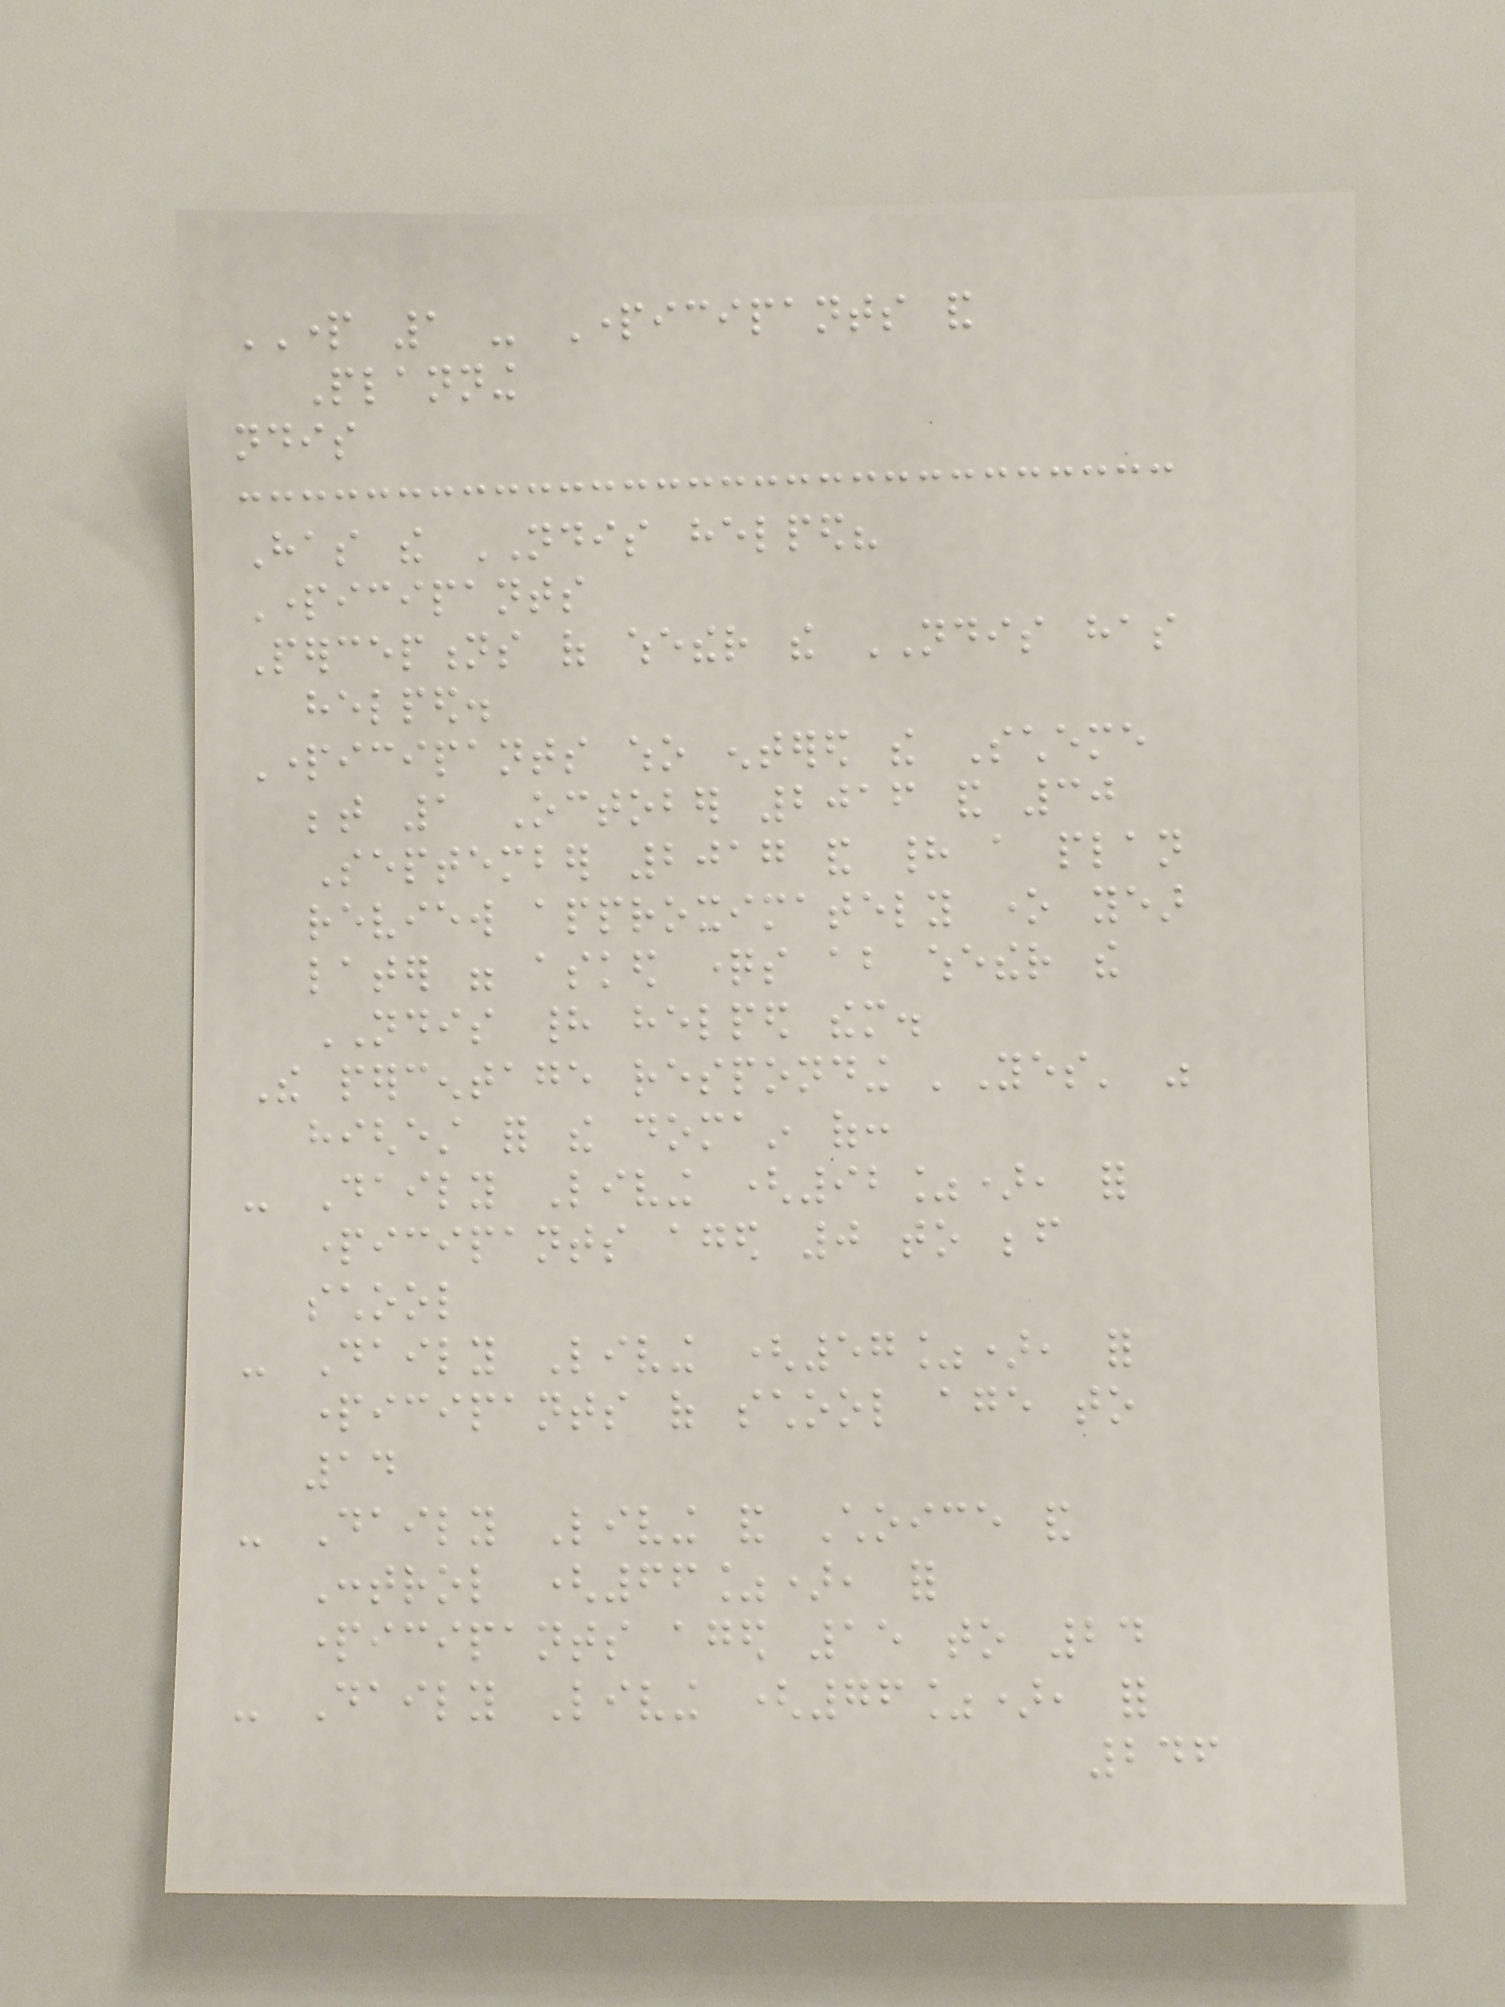PART 1 - Participants and
Planning
ndis
Has the NDIS helped?
Participants
Perceptions of whether the NDIS has
helped.
Participants who entered the Scheme
between 1 October 2016 and 30
September 2017 and had a plan
review approximately one year
later were asked questions about whether the
NDIS had helped them.
The percentage responding 'Yes' was
highest for the domain of:
- Daily Living (92%), for
participants aged 0 to before
school
- Daily Living (57%), for
participants of school age to
14
- Daily Living and Choice and
Control (66%), for
participants aged 15 to 24
- Daily Living (76%), for
246
